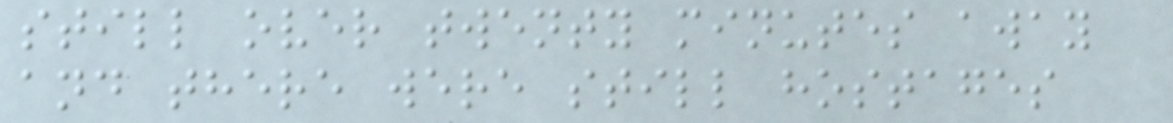still over twenty minutes away
and there were still hostages
